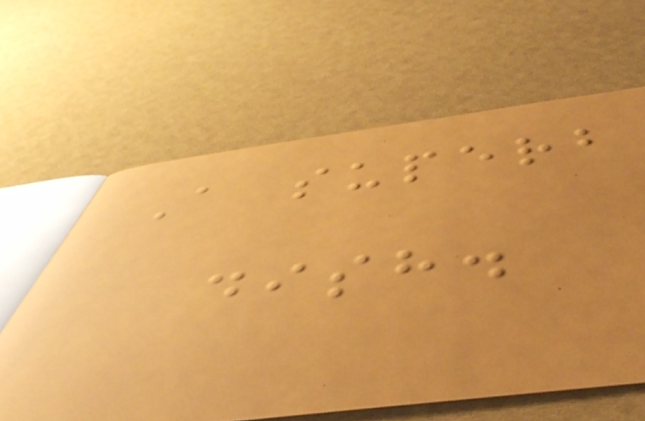A superb
dish.
